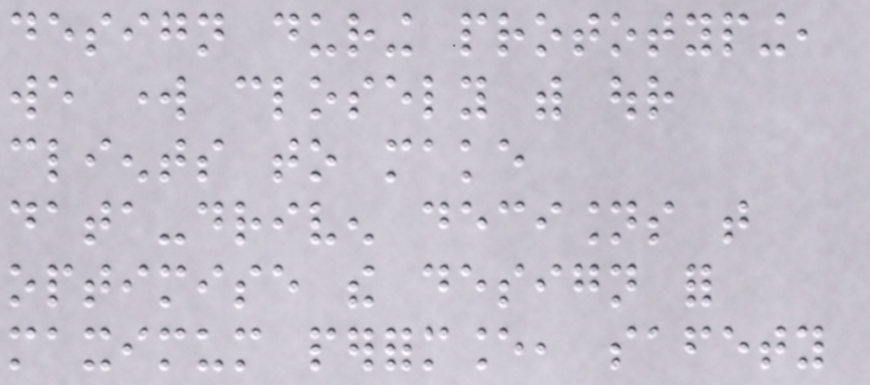design during prototyping,
we work closely with our
clients to make
data-driven decisions that
optimise the design for
maximum performance, safety
